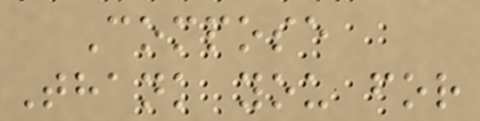Compose
Thank you for
